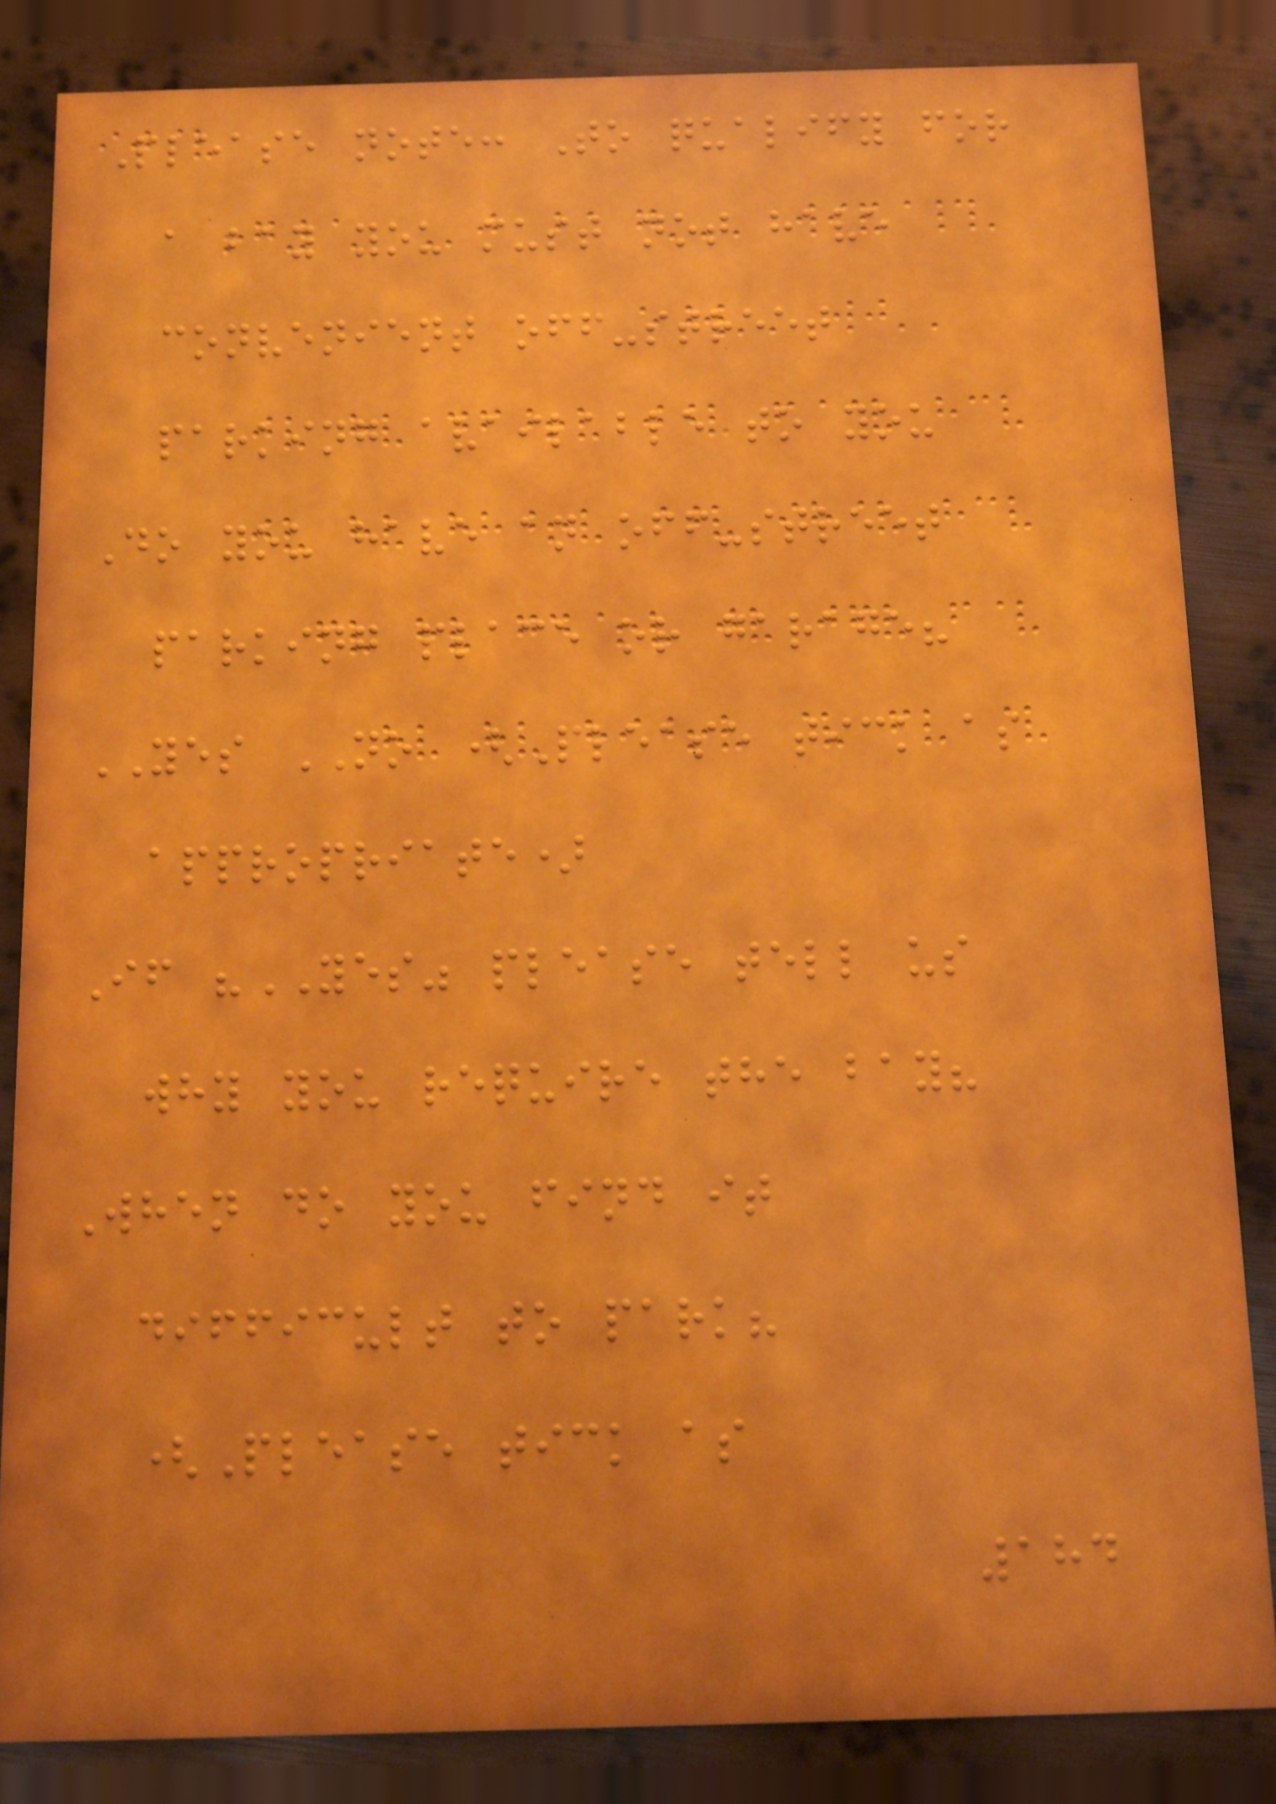Please note: To qualify for
a bay you must not have
convenient off-street
parking available to you
Do you have an off-street
parking place or garage?
YES NO (Please tick as
appropriate)
If "YES" please tell us
why you require the bay?
When do you find it
difficult to park?
(Please tick as
184
